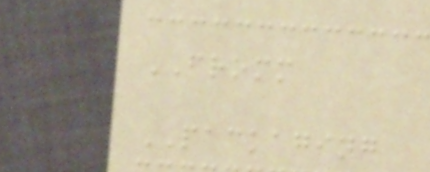FROMM
PACKAGING
